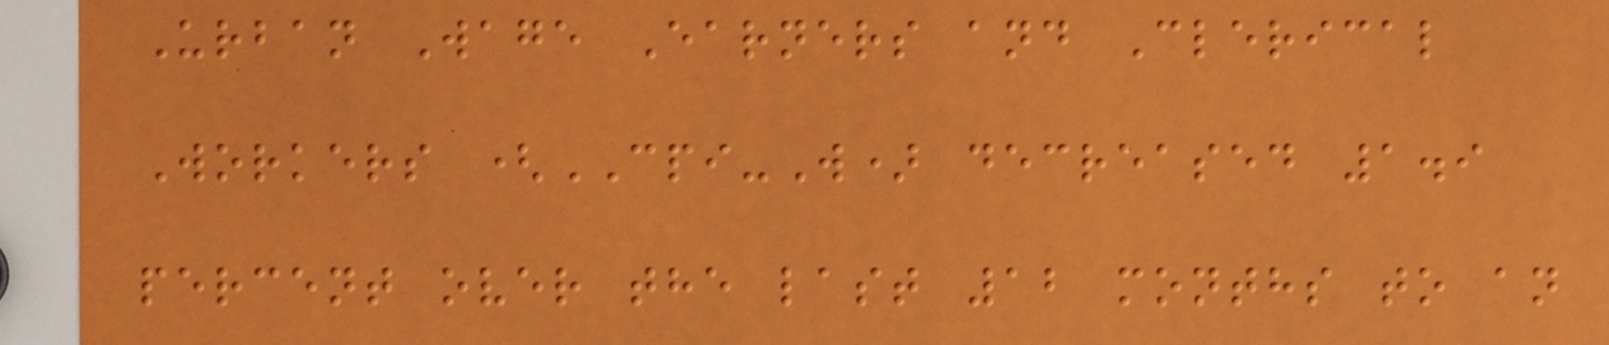Urban Wage Earners and Clerical
Workers (CPI-W) decreased 1.9
percent over the last 12 months to an
